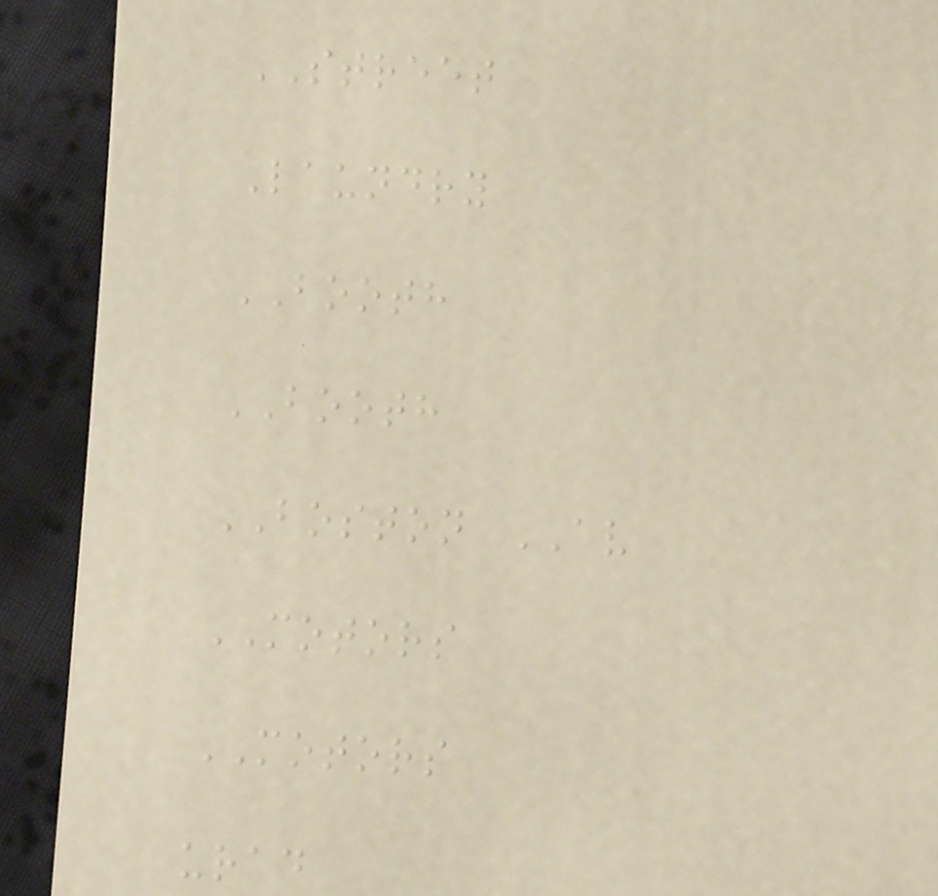STREET
Laundry
BOOTH
BOOTH
BOSTON AV
MOTORS
MOTORS
urad
